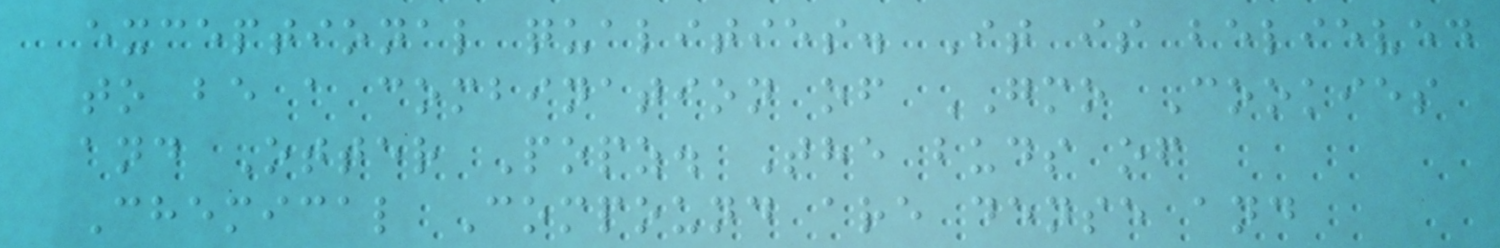exceptional qualities. It is believed
to be a combination of GMO Cookies
and Otter Popz. The buds of
Chemical Compound are dense and
